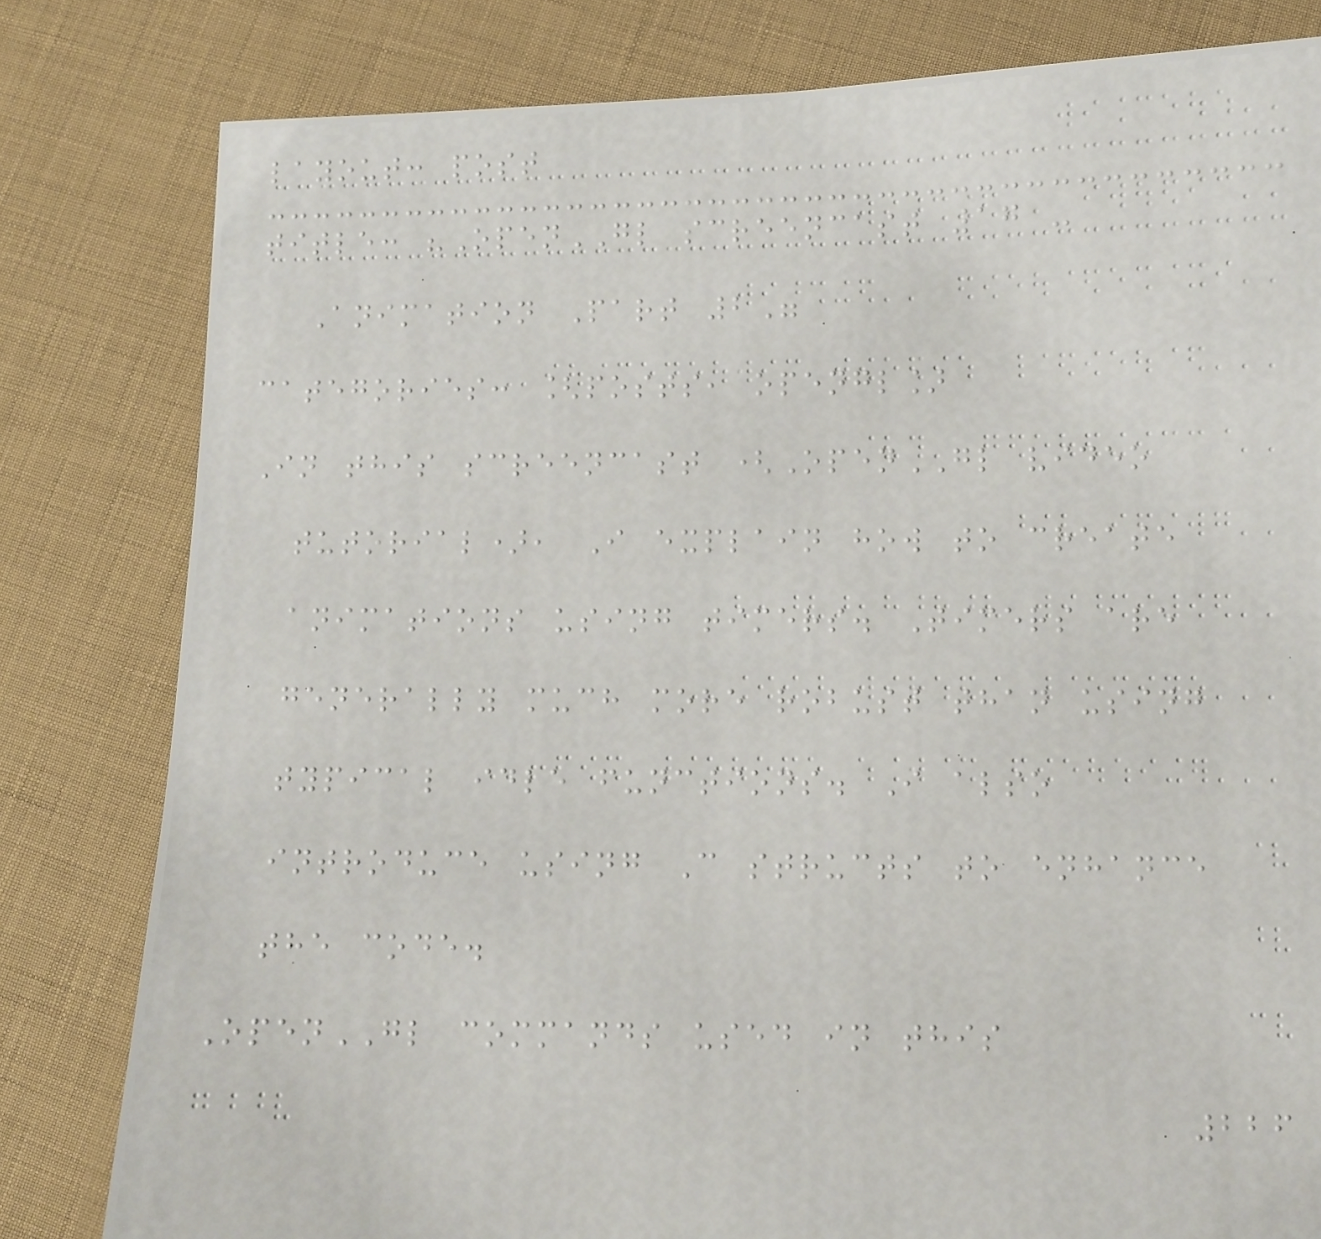layout: post
title: "OpenGL screencast 17 -
Animation Part 2"
categories: [posts, opengl]
In this screencast (OpenGL video
tutorial), I explain how to create
animations using timers. Timers are
generally much more robust than using
typical idle functions. I also
introduce using C structs to enhance
the code.
OpenGL commands used in this
226
